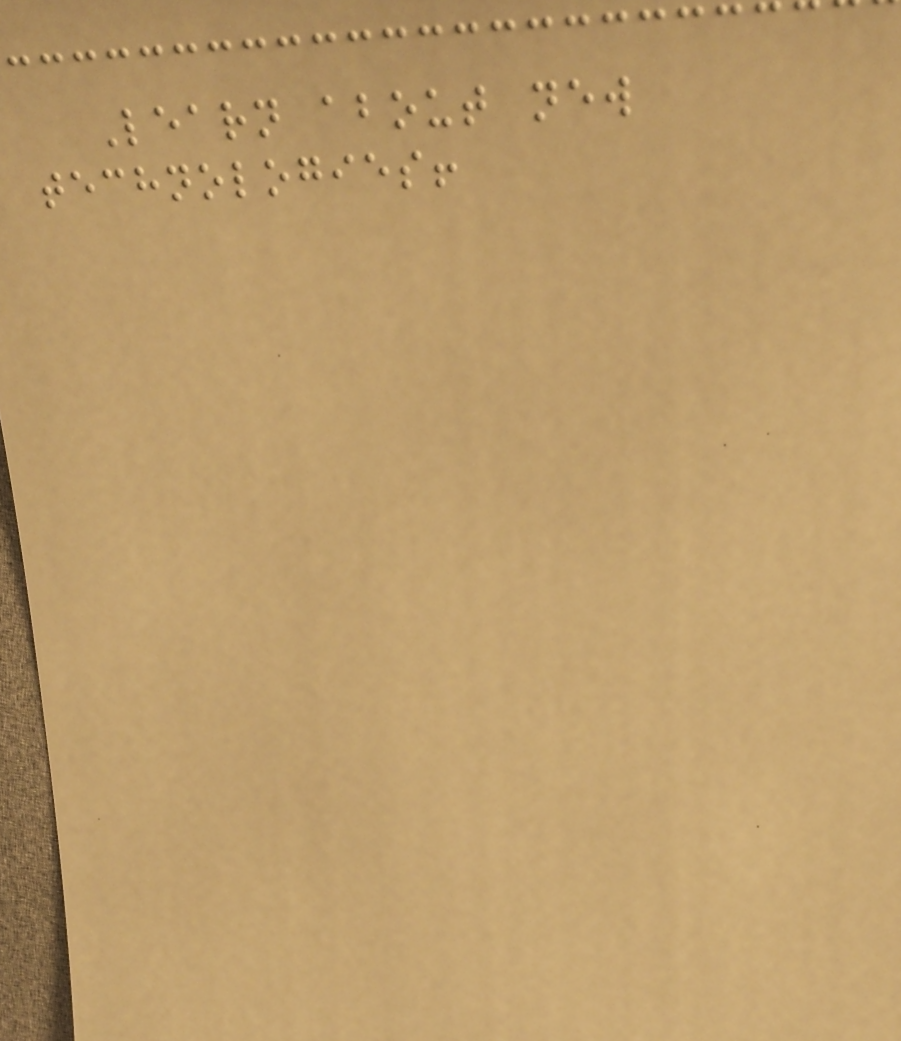Learn about new
technologies!
